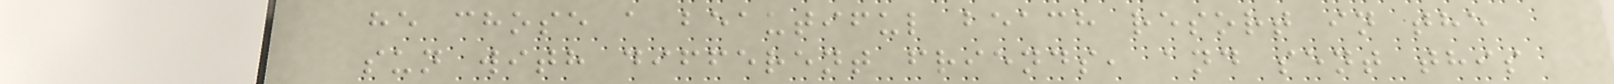he chose a beautiful beach resort in the
sun with different friends, and sent this
